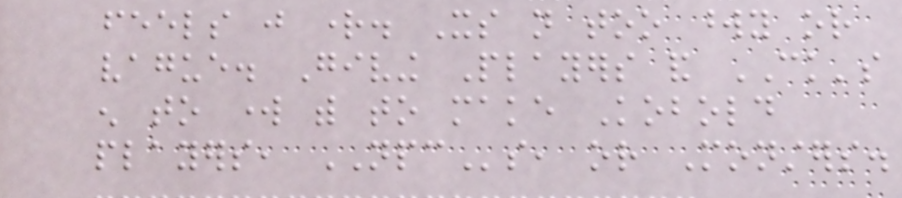feels just right. Its not too wordy or
vague. Giving Players and CK's
enough to work with to make Kobold
players, NPCs, or Monsters.
